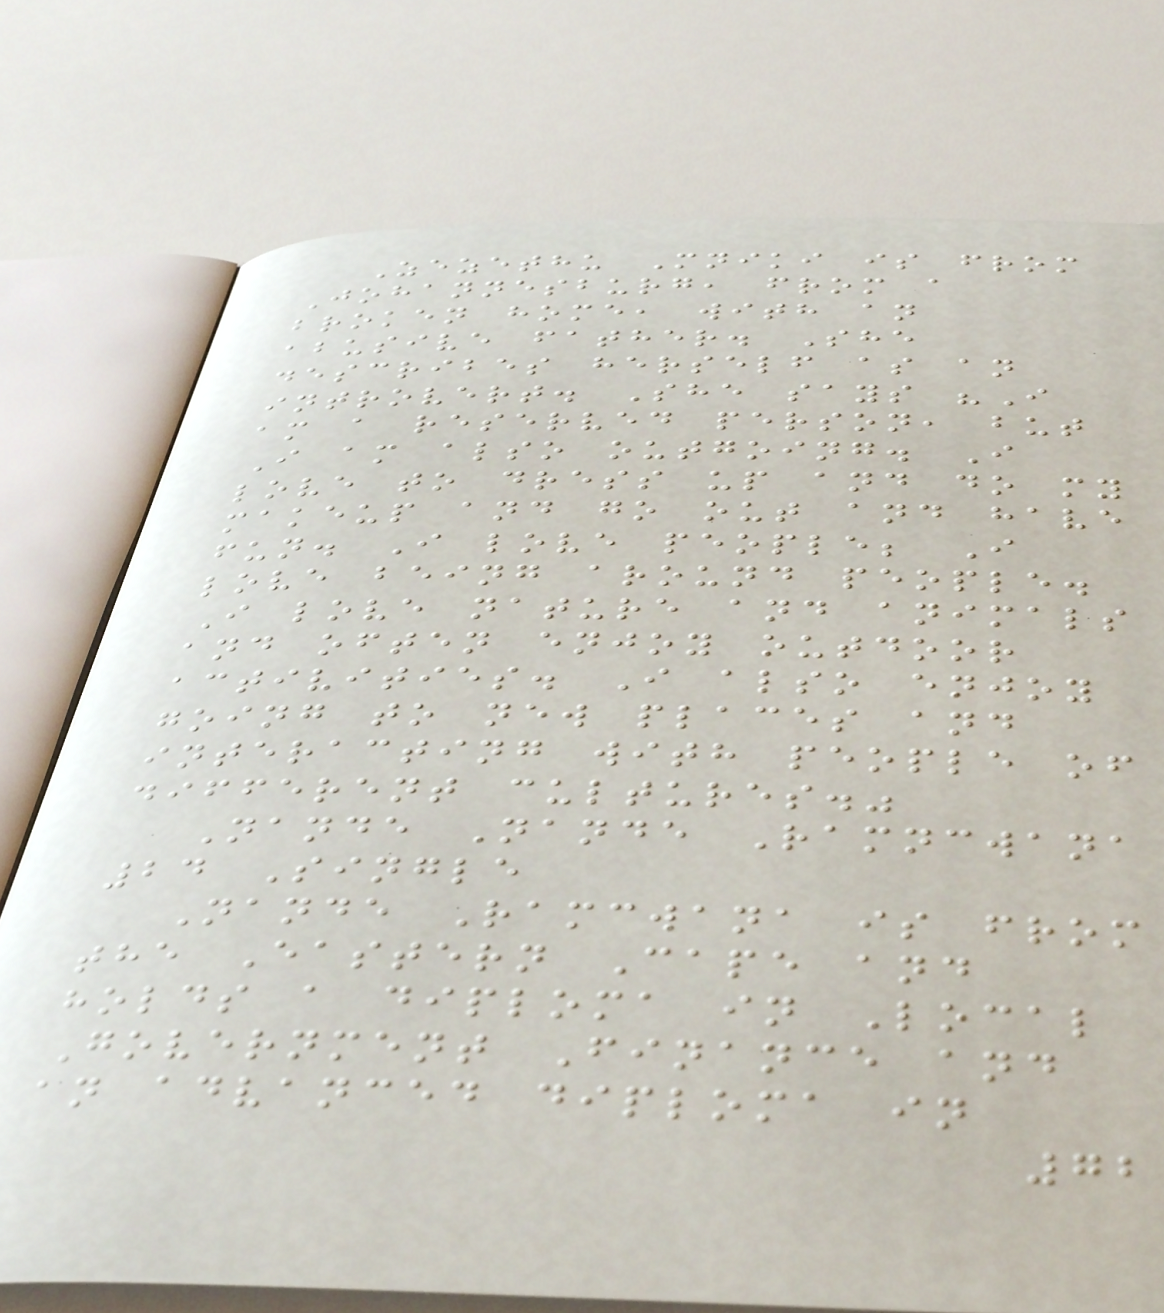Zezethu Mniki is from
Johannesburg, from a
broken home, with an
abusive father. She
describes herself as an
introvert. She says "I
am a reserved person, but
I am also outgoing. I
love to dress up and do my
makeup and go out and have
fun. I love people; I
love being around people.
I love nature and animals
and often enjoy outdoor
activities. I also enjoy
going to new places and
interacting with people of
different cultures."
Nande Nande Ramncwana
24 Single
Nande Ramcwana is from
the Eastern Cape and
holds a diploma in Local
Government Finance and
an advanced diploma in
72
